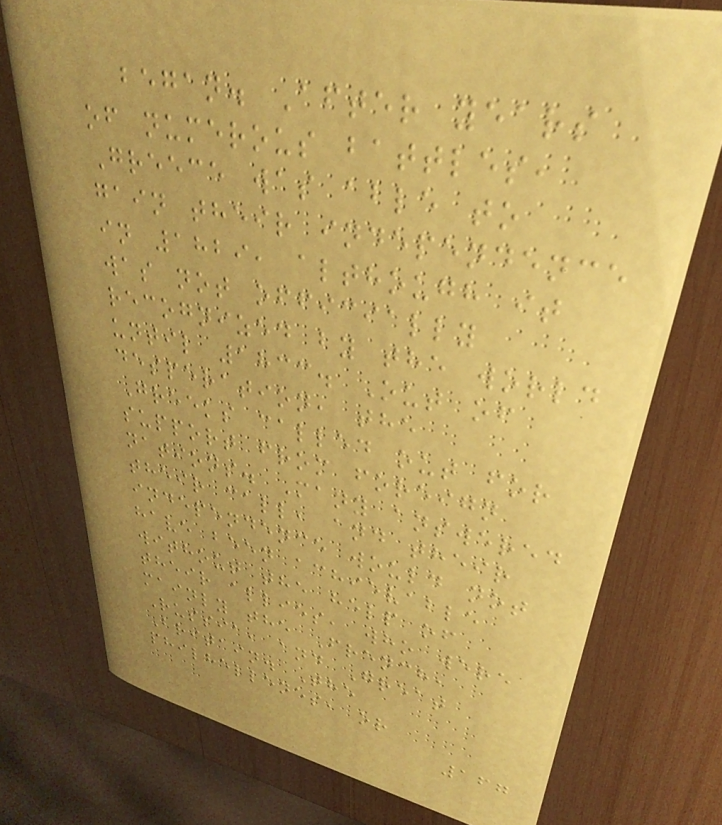began. After years
of numerous battles,
Greece was able to
gain their independence
in 1829, although it
was not officially
recognized by the world
until 1833. Out of
desperation, the
Greeks called out for
support from foreign
nations. Many answered
their call, and their
independence would not
have been achievable
without the help of
their allies, who were
mainly the French,
Russia, and Great
Britain. The
philhellenes, or
167
